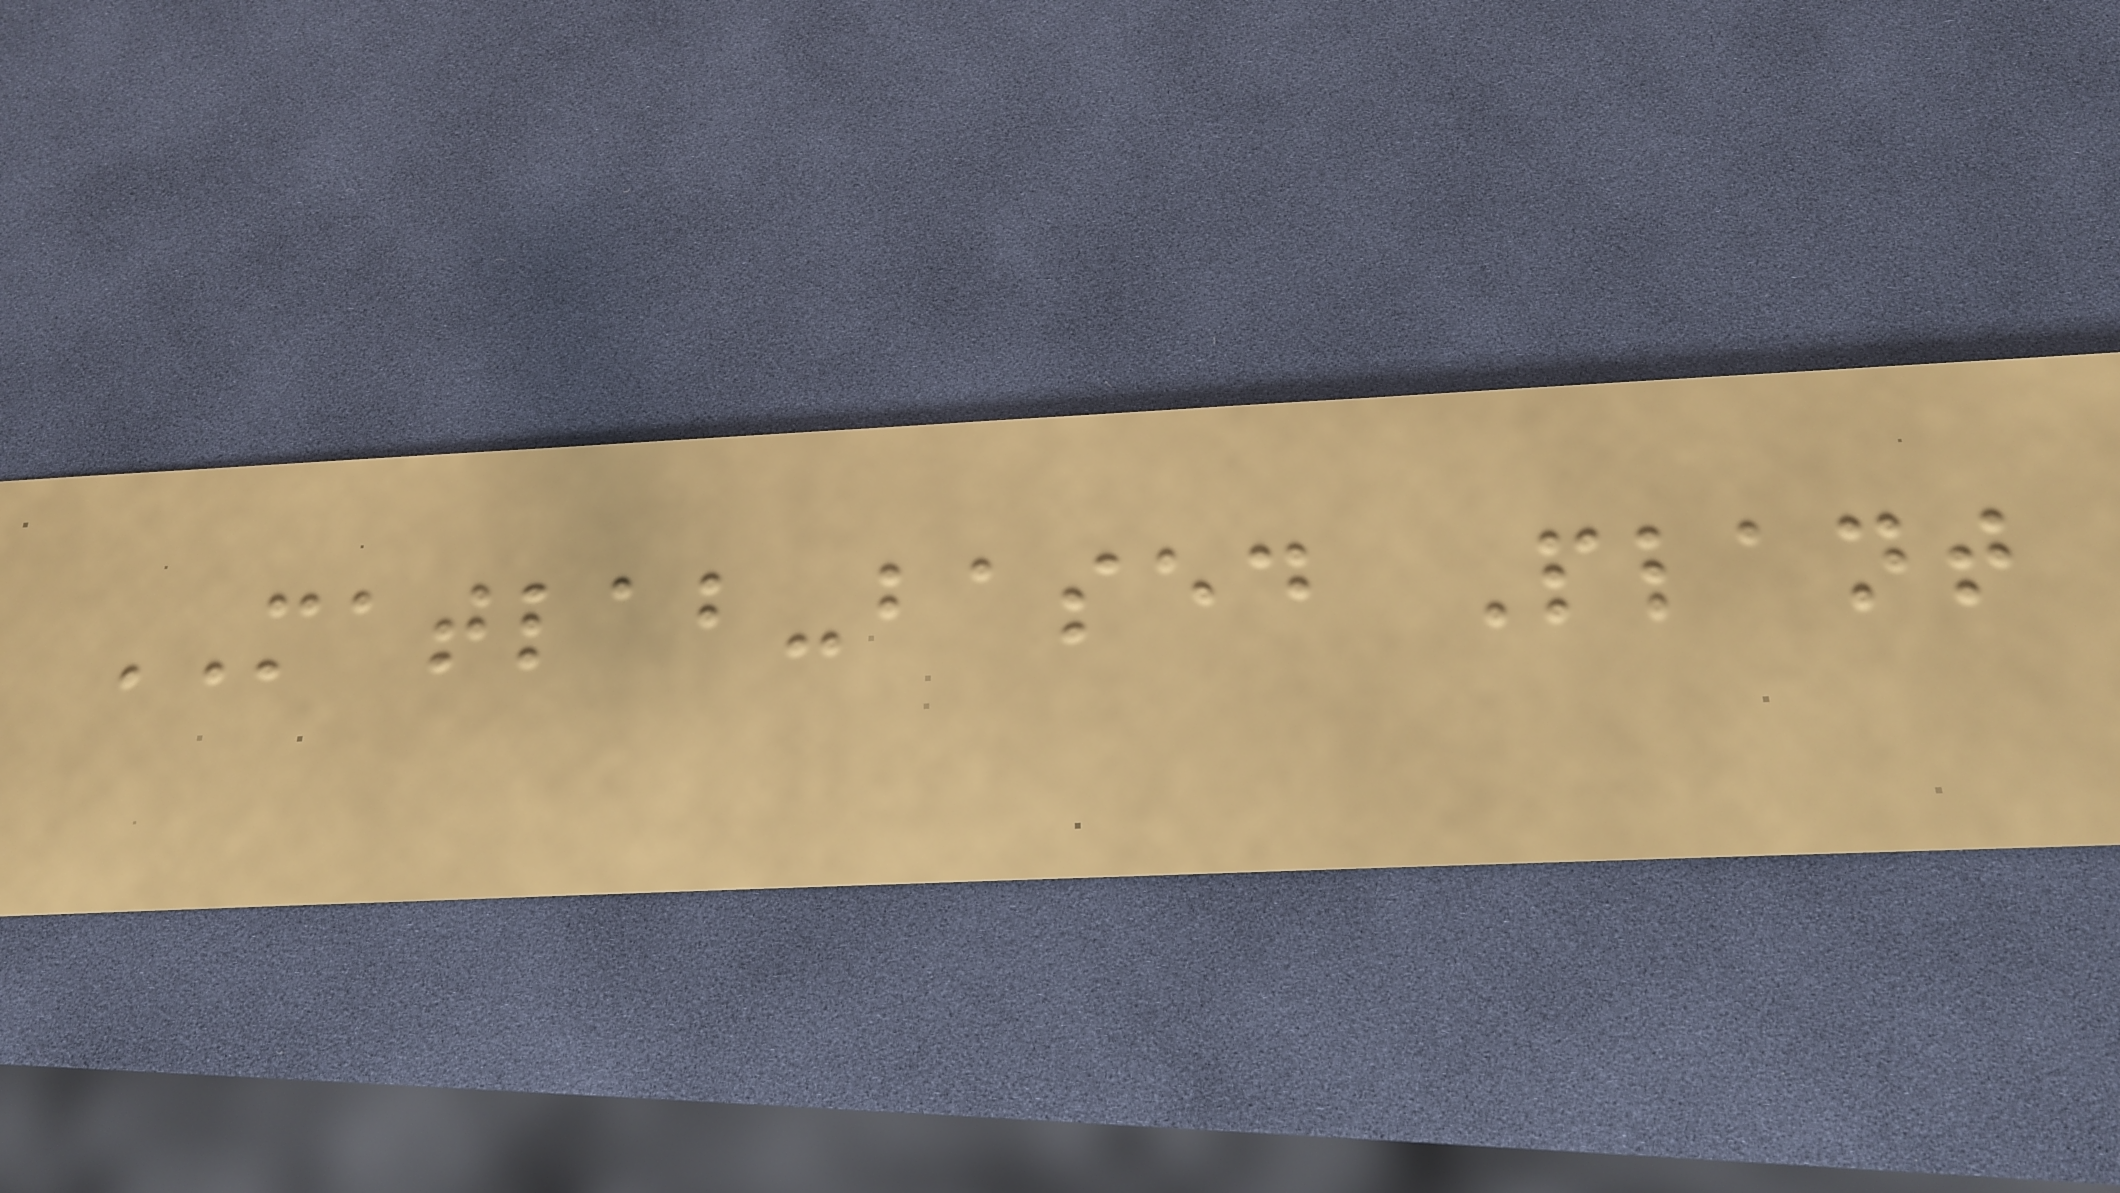MATLAB-based Plant
